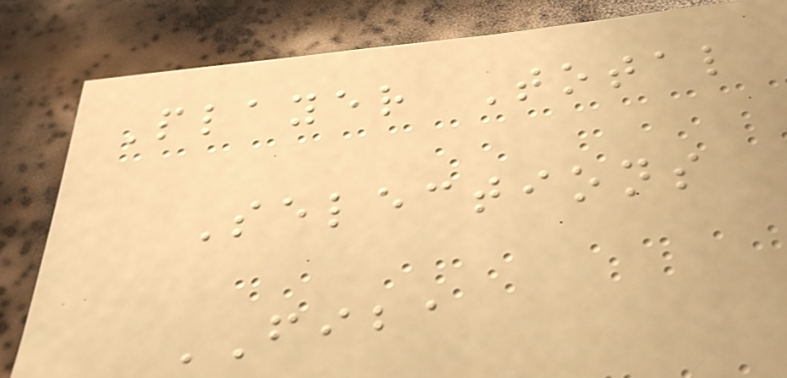Player Total
Selections
FIBA
